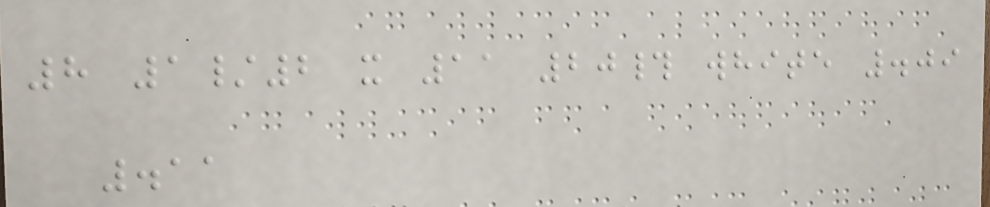8 1/2 x 11 20# white .09
.11
